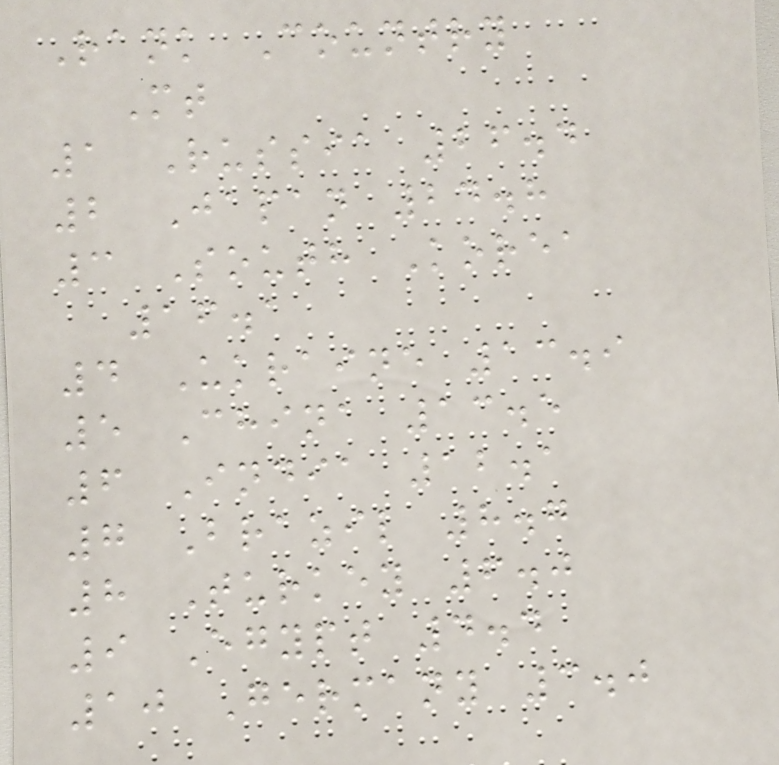Rank Country
Mt
1 Russia 26.4
2 Japan 24.8
3 South Korea
16.1
4 Ukraine 13.9
5 China 13.5
6 India 12.1
7 Brazil 8.7
8 Turkey 6.0
9 Egypt 4.4
10 Germany 3.0
